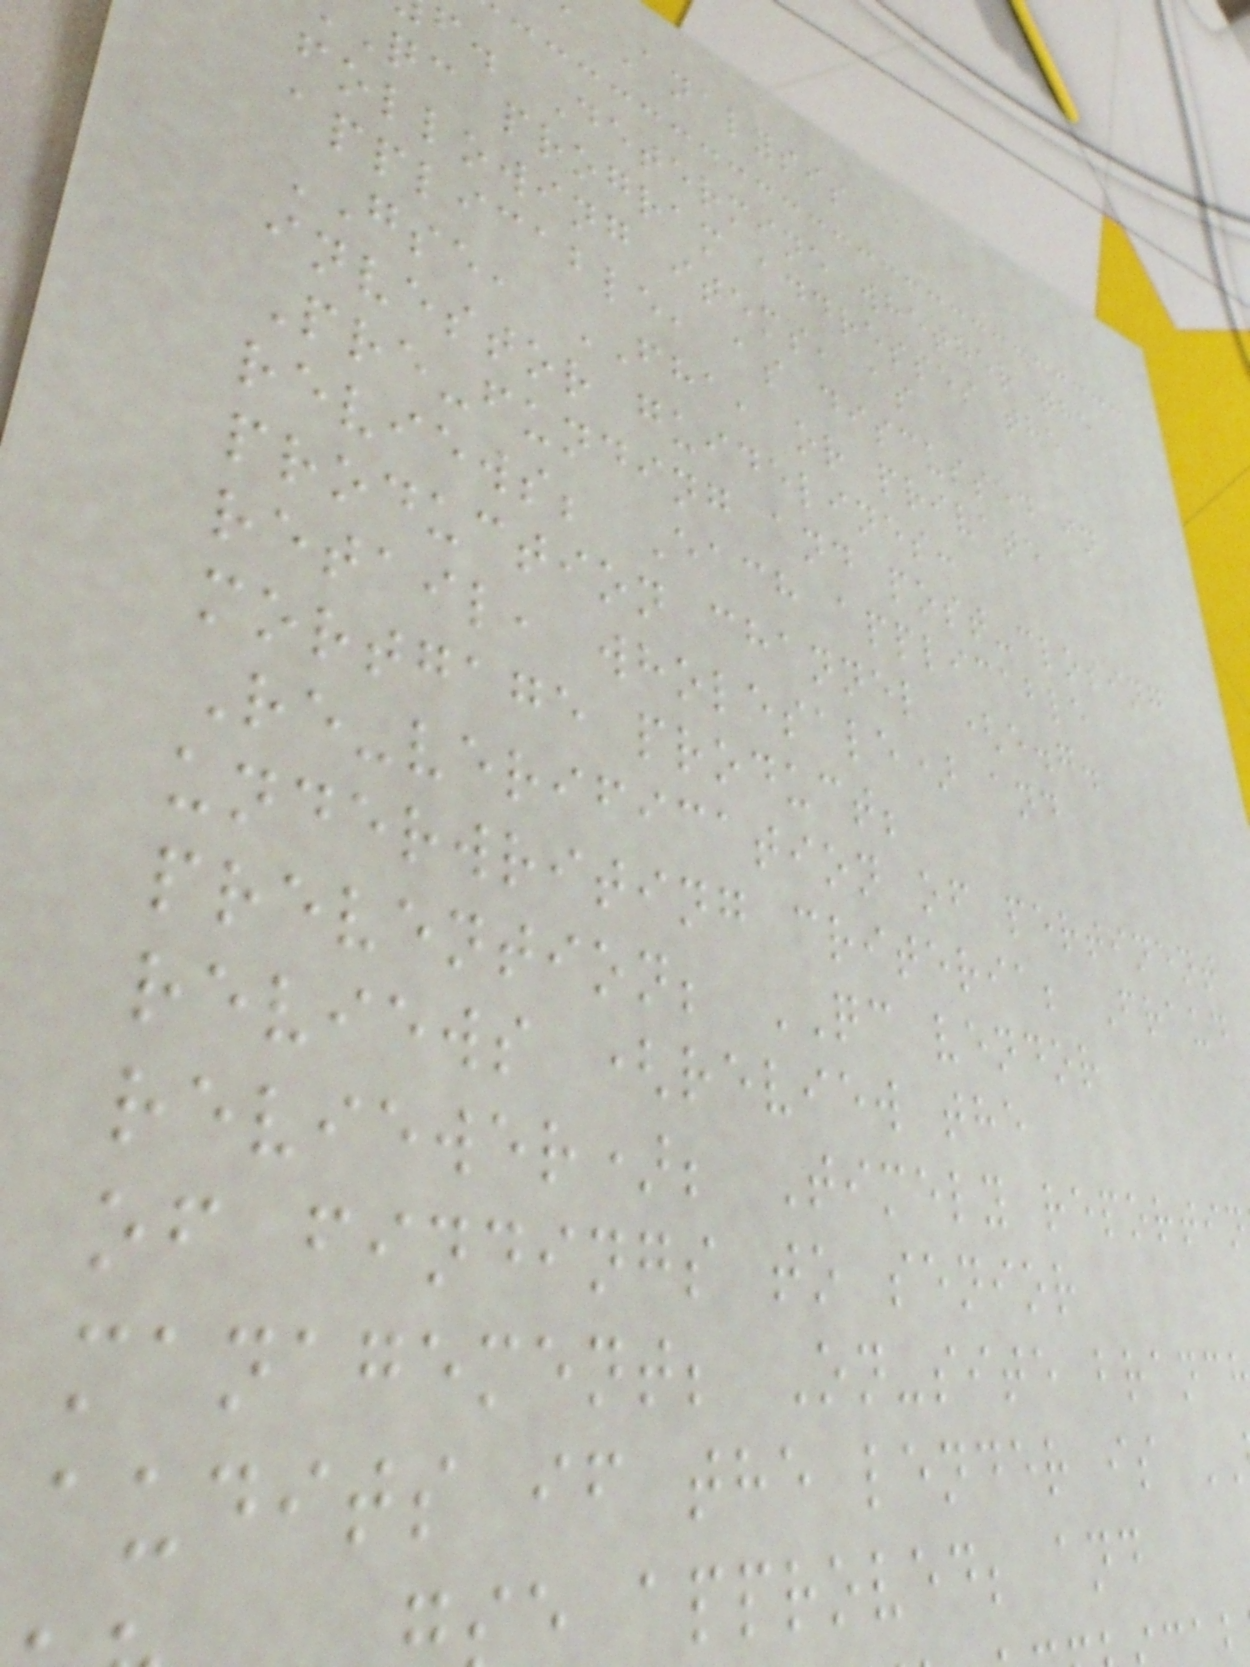Analysis
f. Determine whether the
qc program addresses the
following items, as
applicable, as discussed in
GSE, FHA, or private
investor guidelines:
Pre-funding and post-closing
reviews; Each applicable
production channel (e.g.
retail, wholesale) and
mortgage product;
Re-verification of pertinent
underwriting criteria; Fraud
prevention; QC vendor
reviews (review the
reviewer); Timely reportin
of findings to senior
management; On-site branc
audits if the lender is
e approved; and
